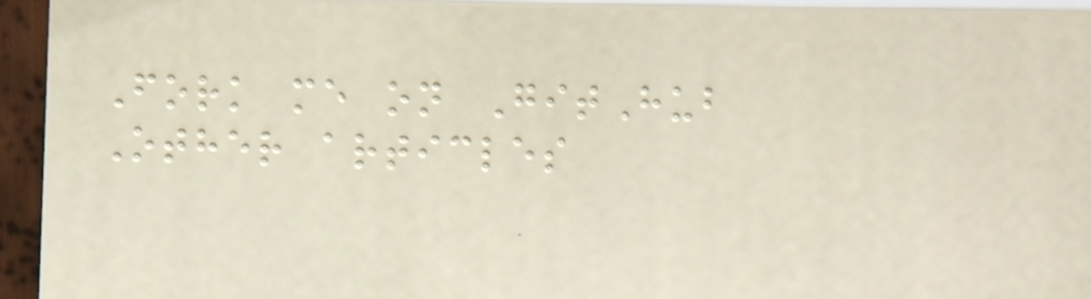Fork me on GitHub
Other articles
